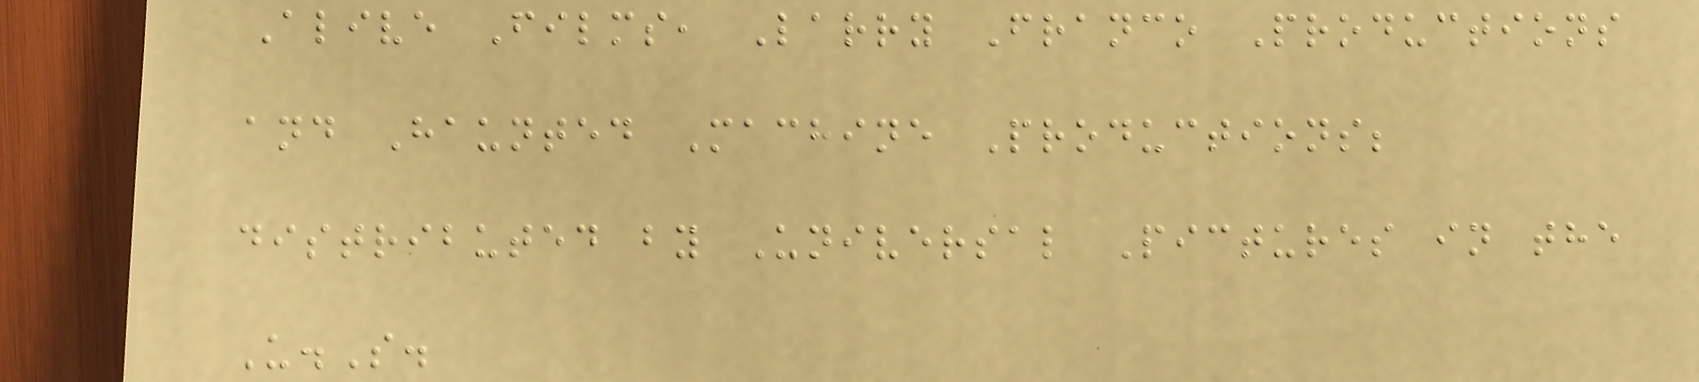Alive Films, Larry Franco Productions
and Haunted Machine Productions;
distributed by Universal Pictures in the
U.S.
